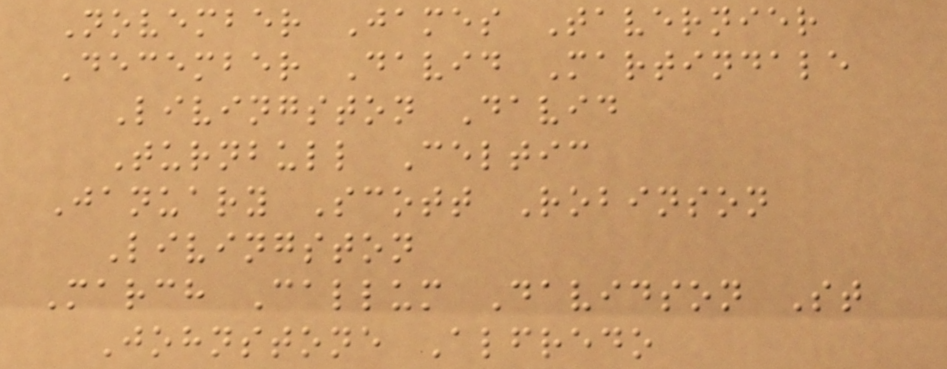November James Tavernier
December David Martindale
Livingston David
Turnbull Celtic
January Scott Robinson
Livingston
March Callum Davidson St
Johnstone Alfredo
